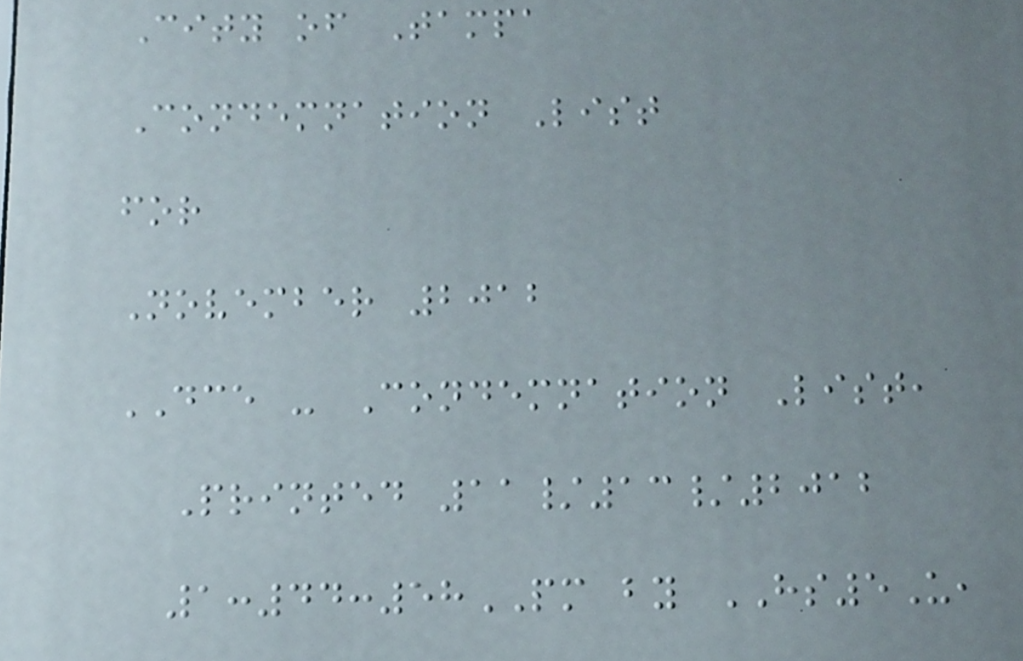City of Tampa
Condemnation List
for
November 2012
DCE - Condemnation List,
Printed 11/13/2012
1:44:58PM by HS5U,
